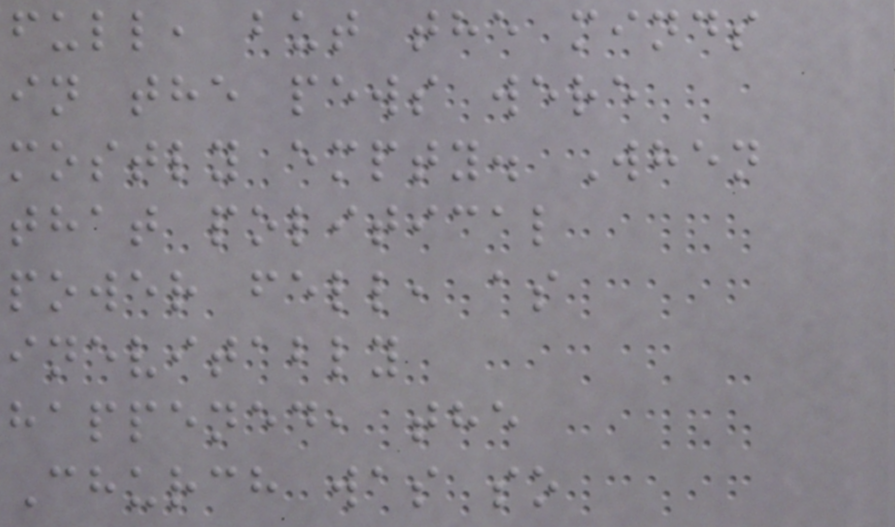full, but the minds
in the pews were
mostly empty. When
that political
power fell, as
inevitably
happened, the
Church was so
